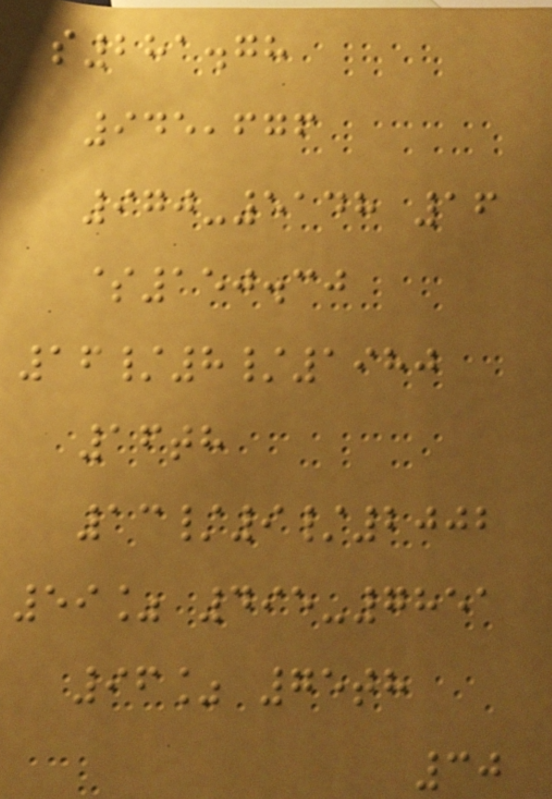$281.78
945,676
970-5148 16
$150.30
16/8/1980
16th
13/9/2002
59% 495-7851
96% 75th
30
